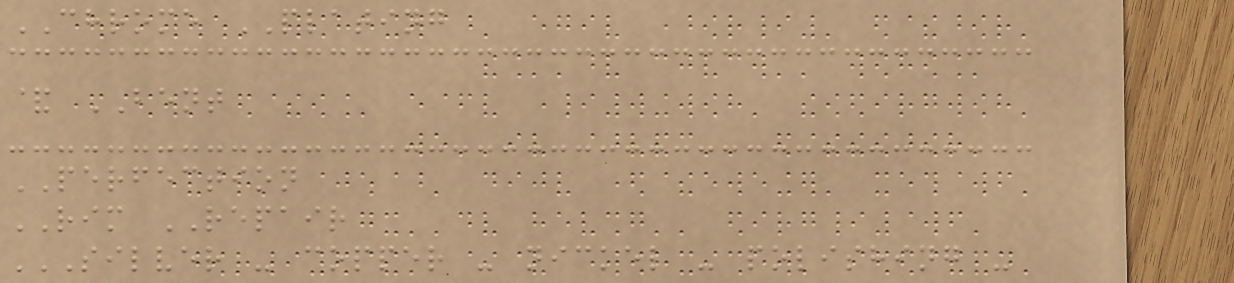CHROME PLATING
& BENT
PERFECTION
RIM REPAIR
SILVER - COPPER - NICKEL - POLISHING -
